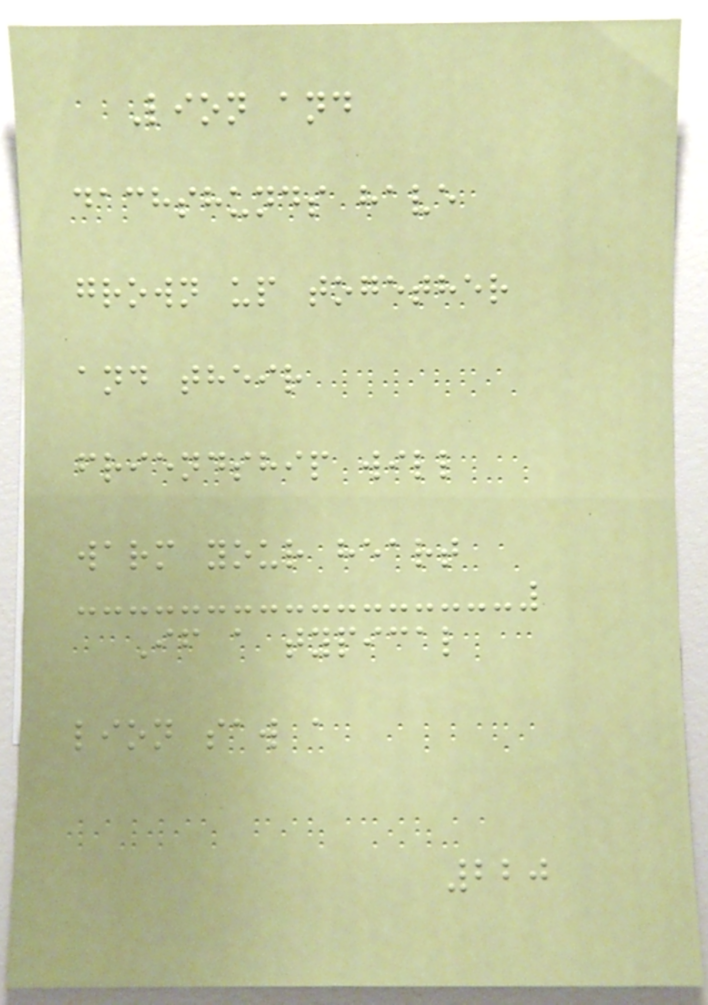Lion and
dachshunds have
grown up together
and their
friendship will
warm your heart
If a typical
lion saw a
220
